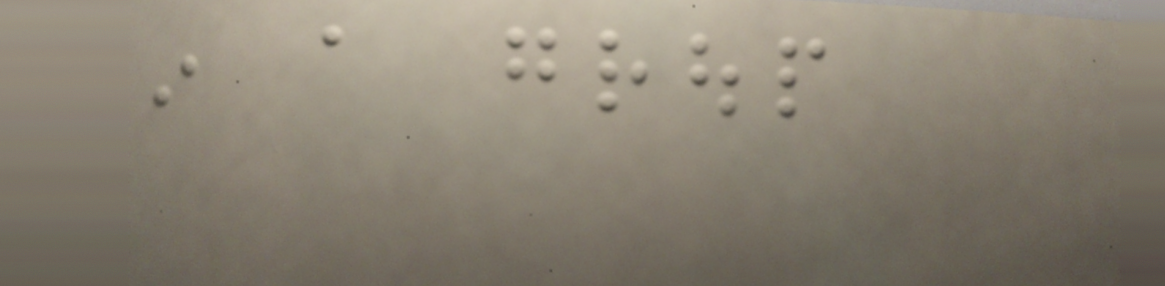in a group
